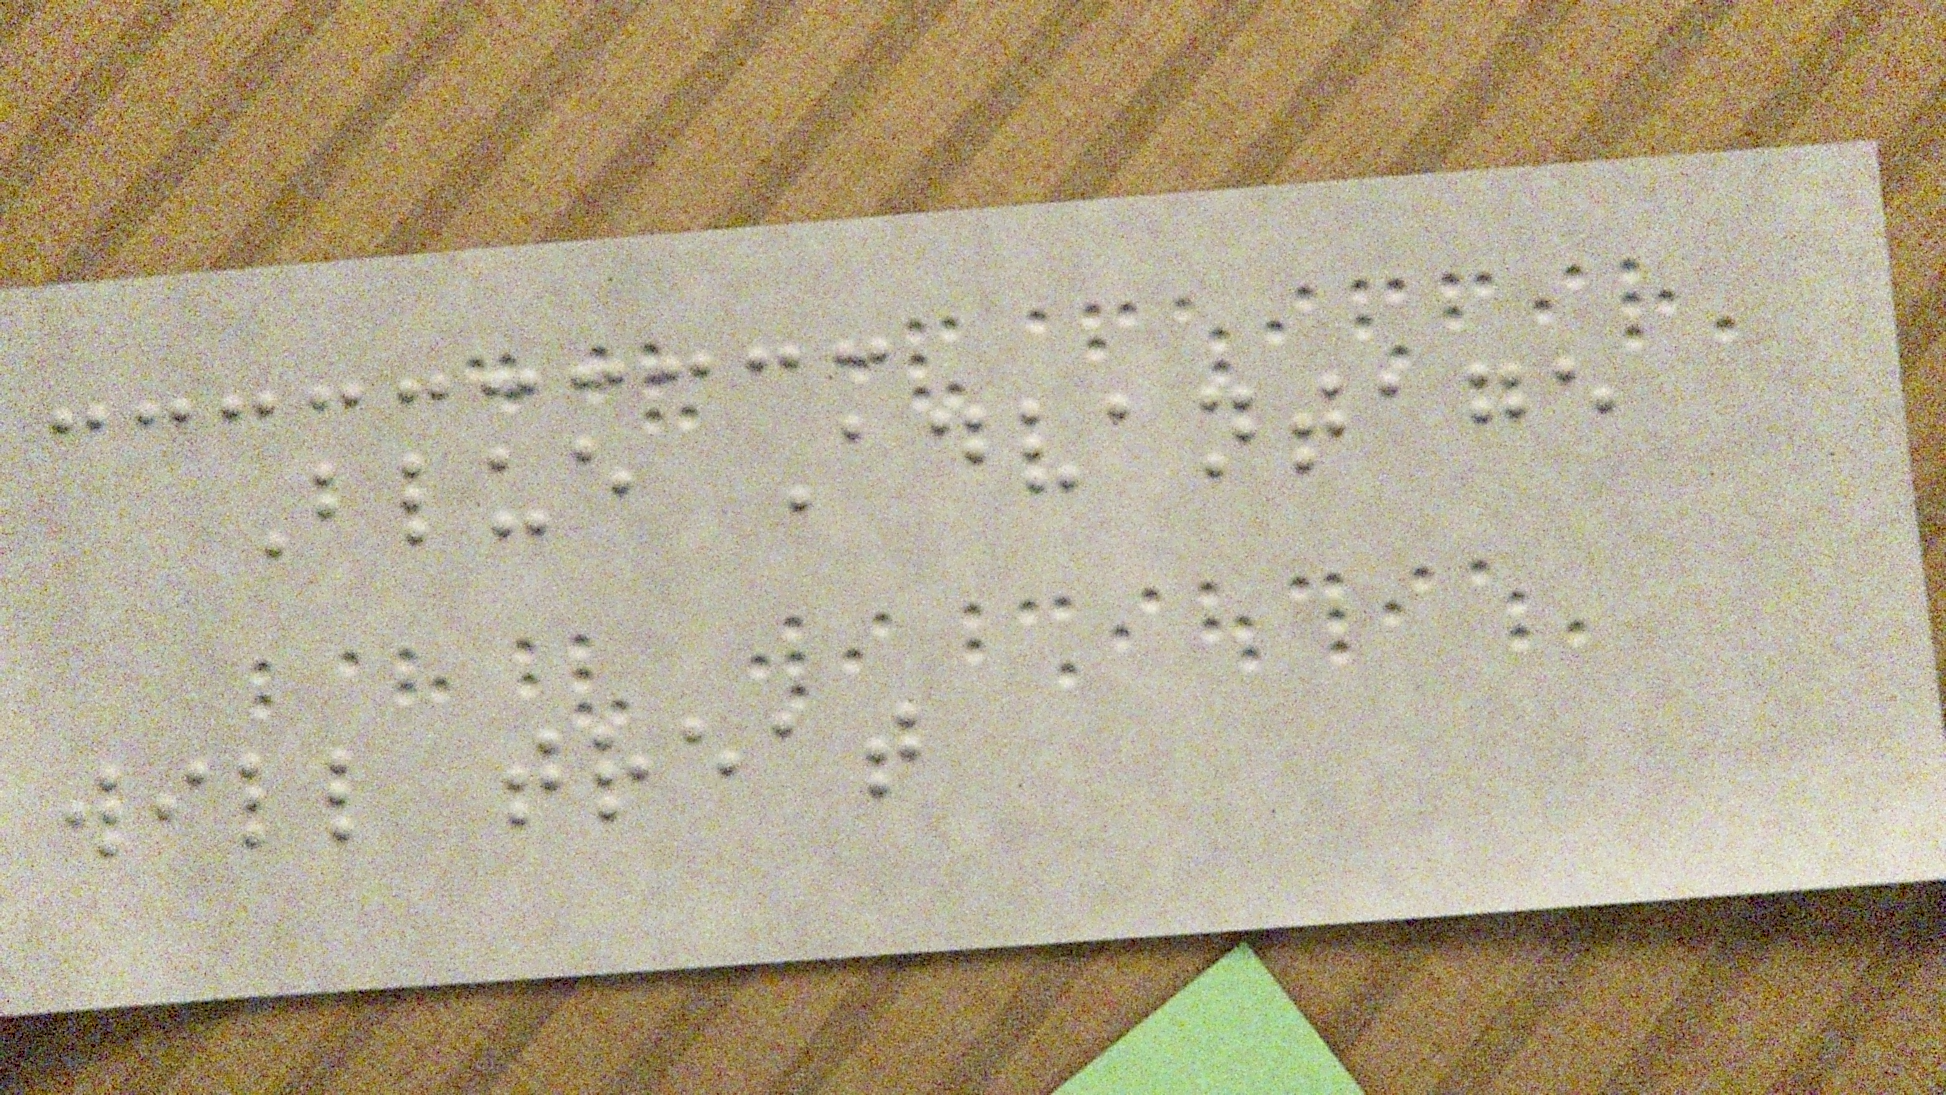Blue Advantage
will treat
